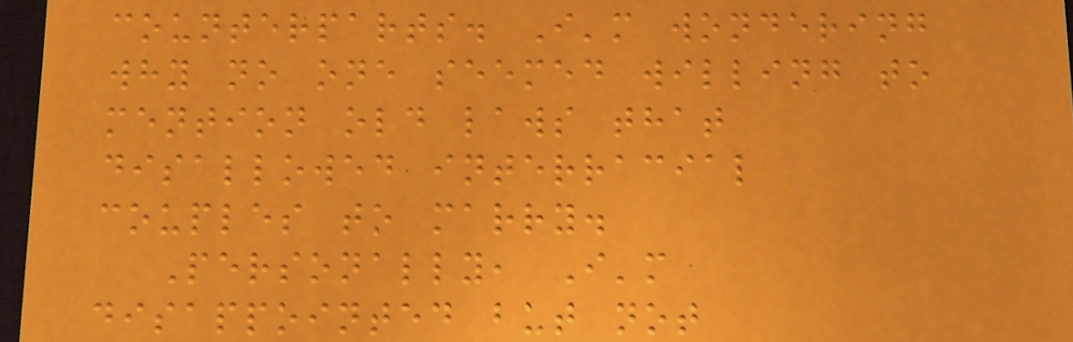counterparts. I'm wondering
why no one seemed willing to
mention old laws that
disallowed interracial
couples to marry.
Personally, I'm
disappointed but not
